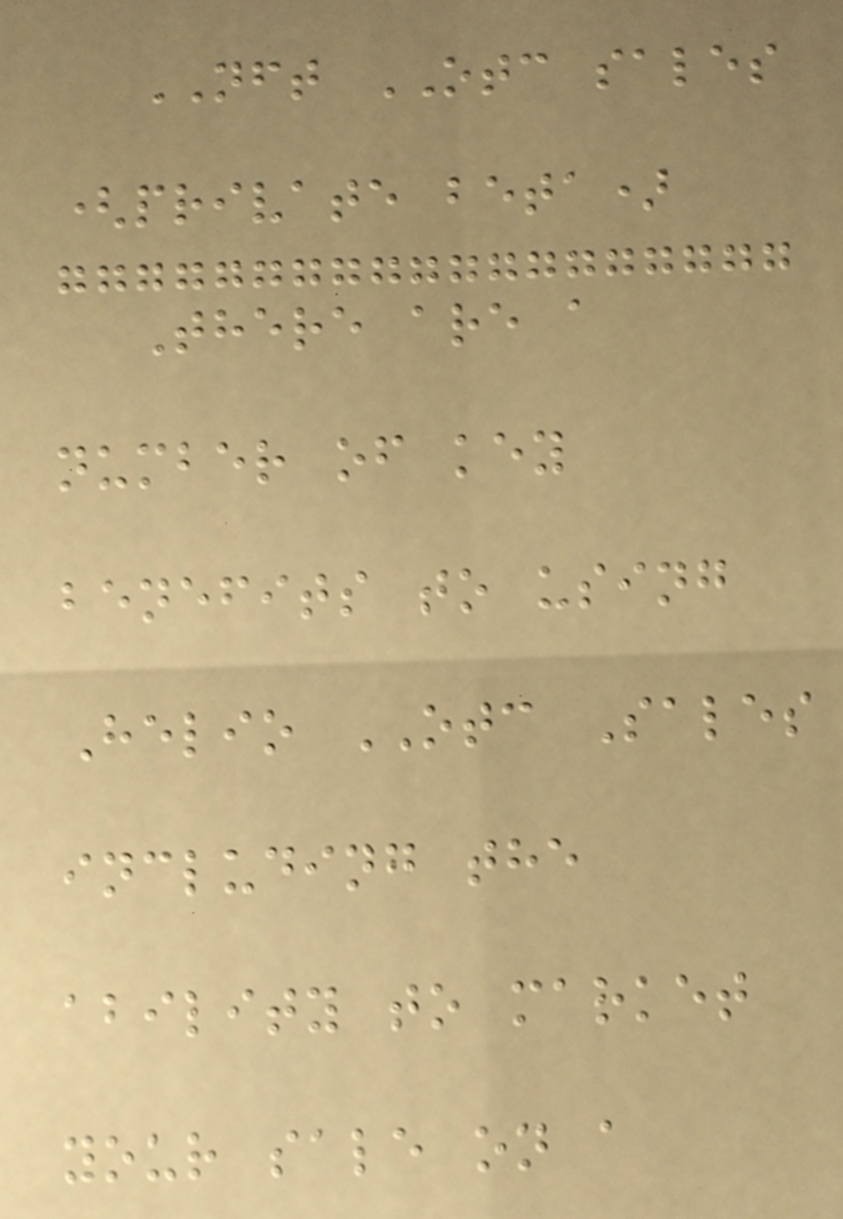NFT OTC sales
(private beta)
There are a
number of key
benefits to using
Helio OTC Sales
including the
ability to market
your sale on a
